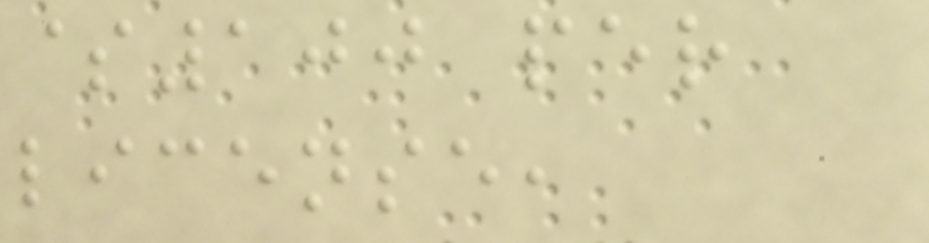$100 per
license,
